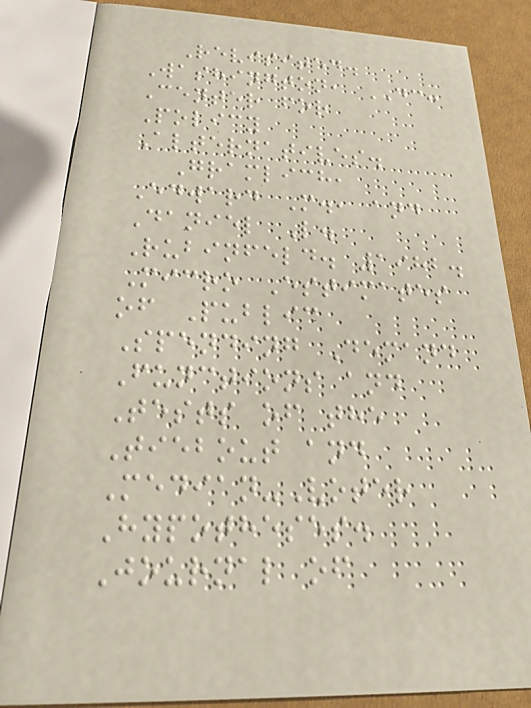Revisited.
Washington, DC:
Center for
Policy
Alternatives.
Gramlich,
Edward M., and
Daniel L.
Rubinfeld. 1982.
Micro Estimates
of Public
Spending Demand
Functions and
Tests of the
Tiebout and
Median-Voter
Hypotheses.
Journal of
